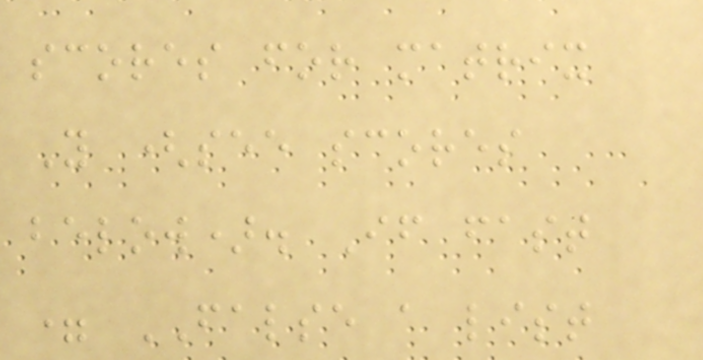scores for matrix
Y (see scores
below). If fast
= FALSE a list
